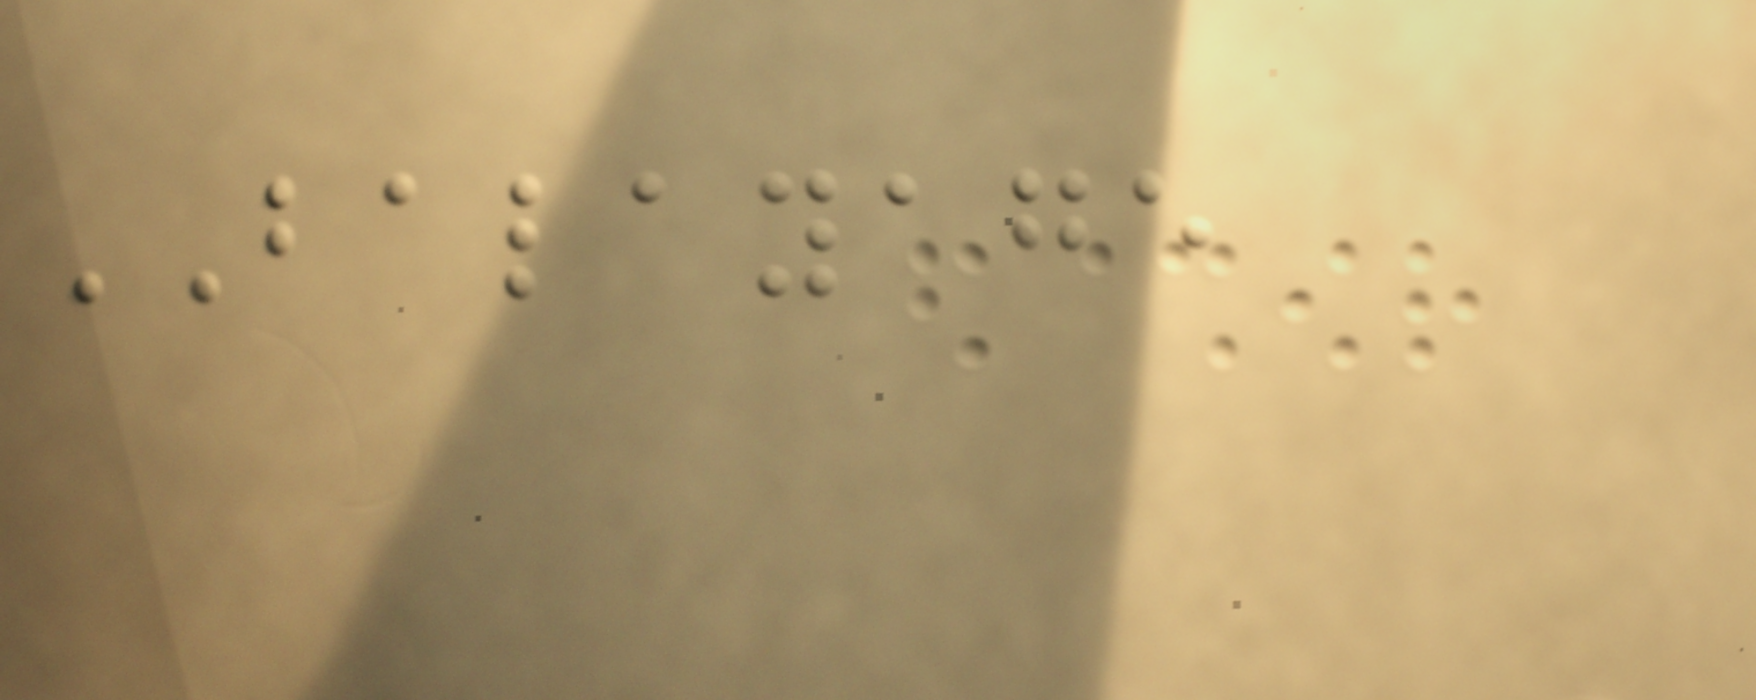BALAYAGE
